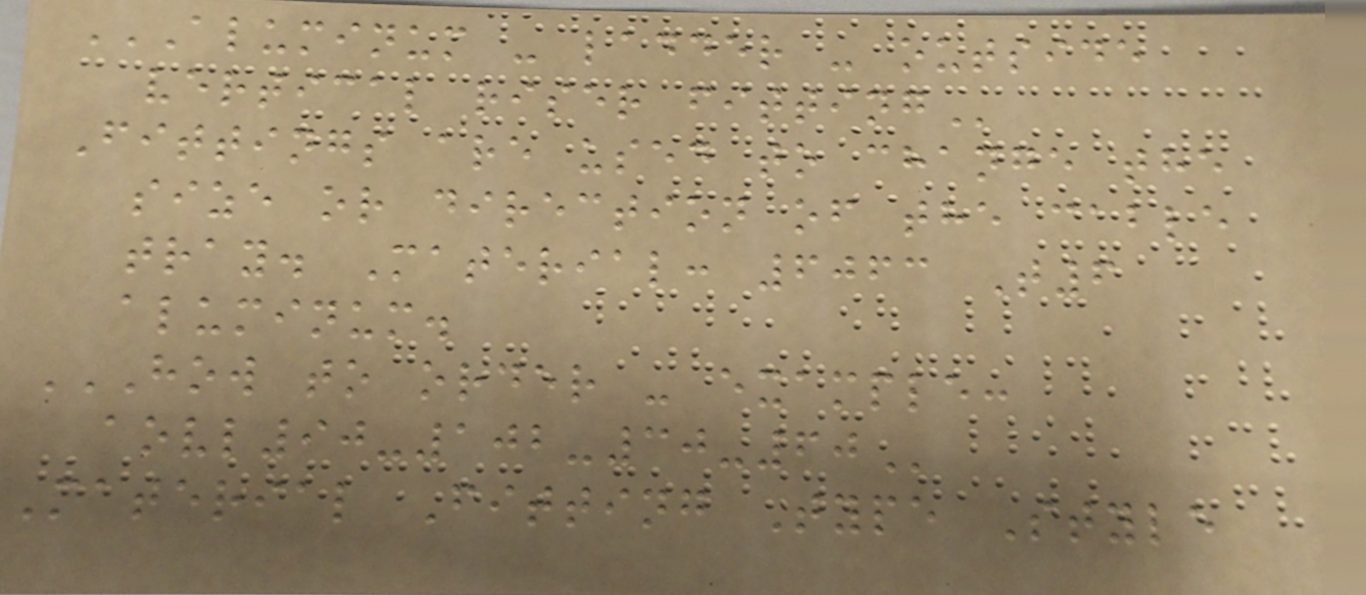ALUMINUM - LADDER - OUTSIDE
VERTICAL RISER FITTING
Fittings are used to change the
size or direction of the cable
tray. Material: 6063 T6
aluminum.
HOW TO ORDER - EXAMPLE:
AOVL90-102-30-60
Material Fitting Type Style
